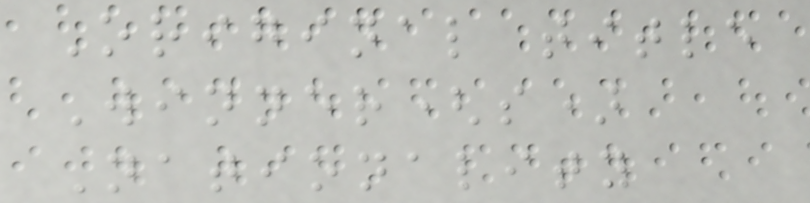Original title
Winner(s)
Nationality
